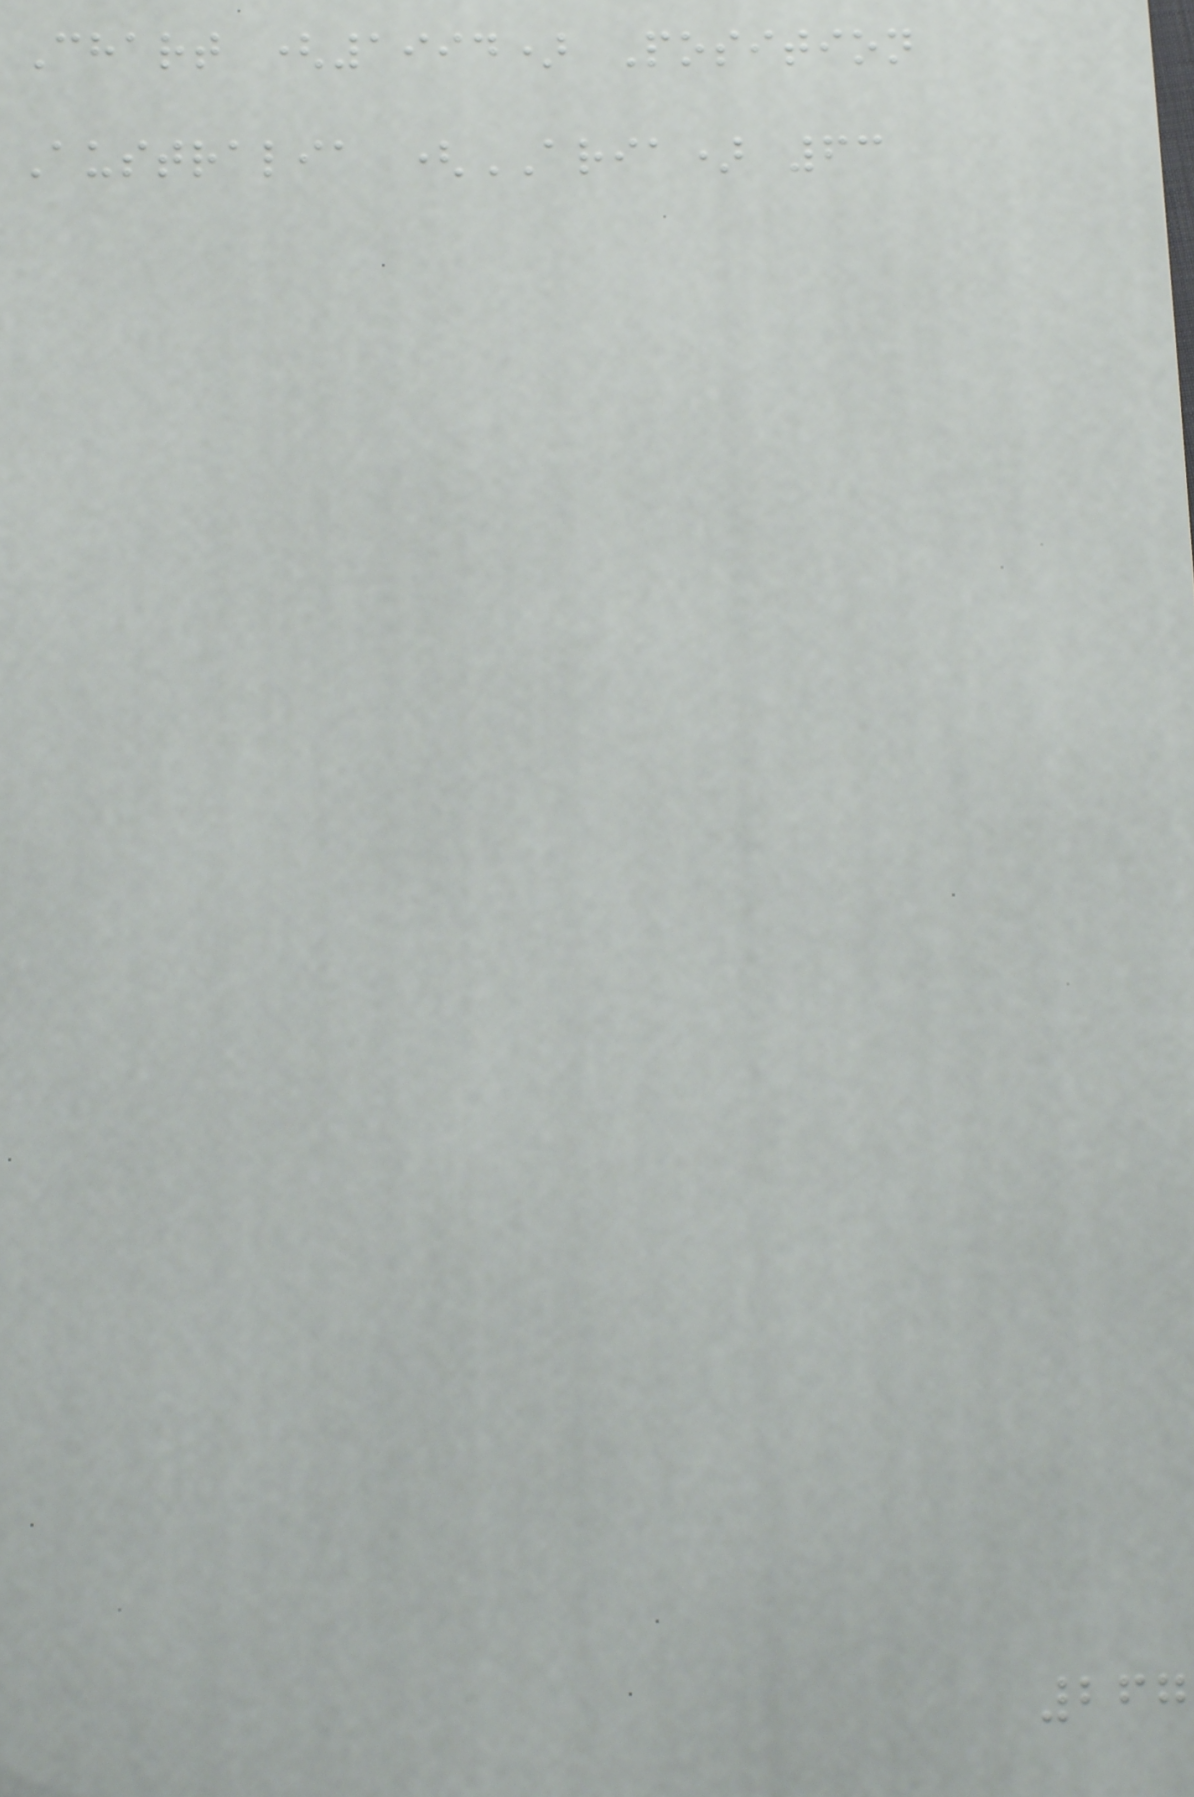Chart (1994) Position
Australia (ARIA) 63
267
